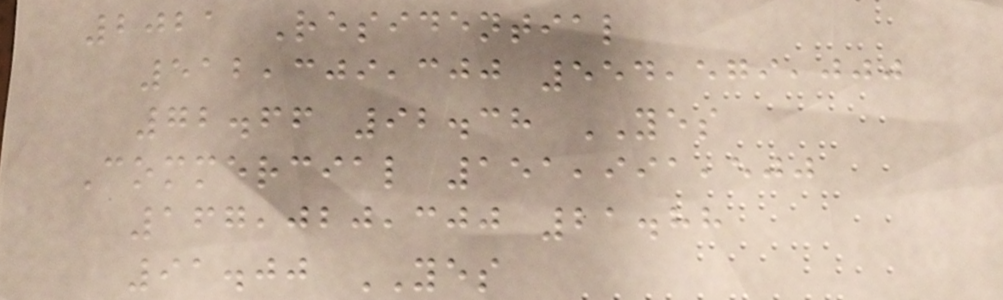2021 Residential
512,309,300 554,579,000
72.66 92.38 YES
Commercial 151,991,500
167,020,300 21.88
91.00 YES
